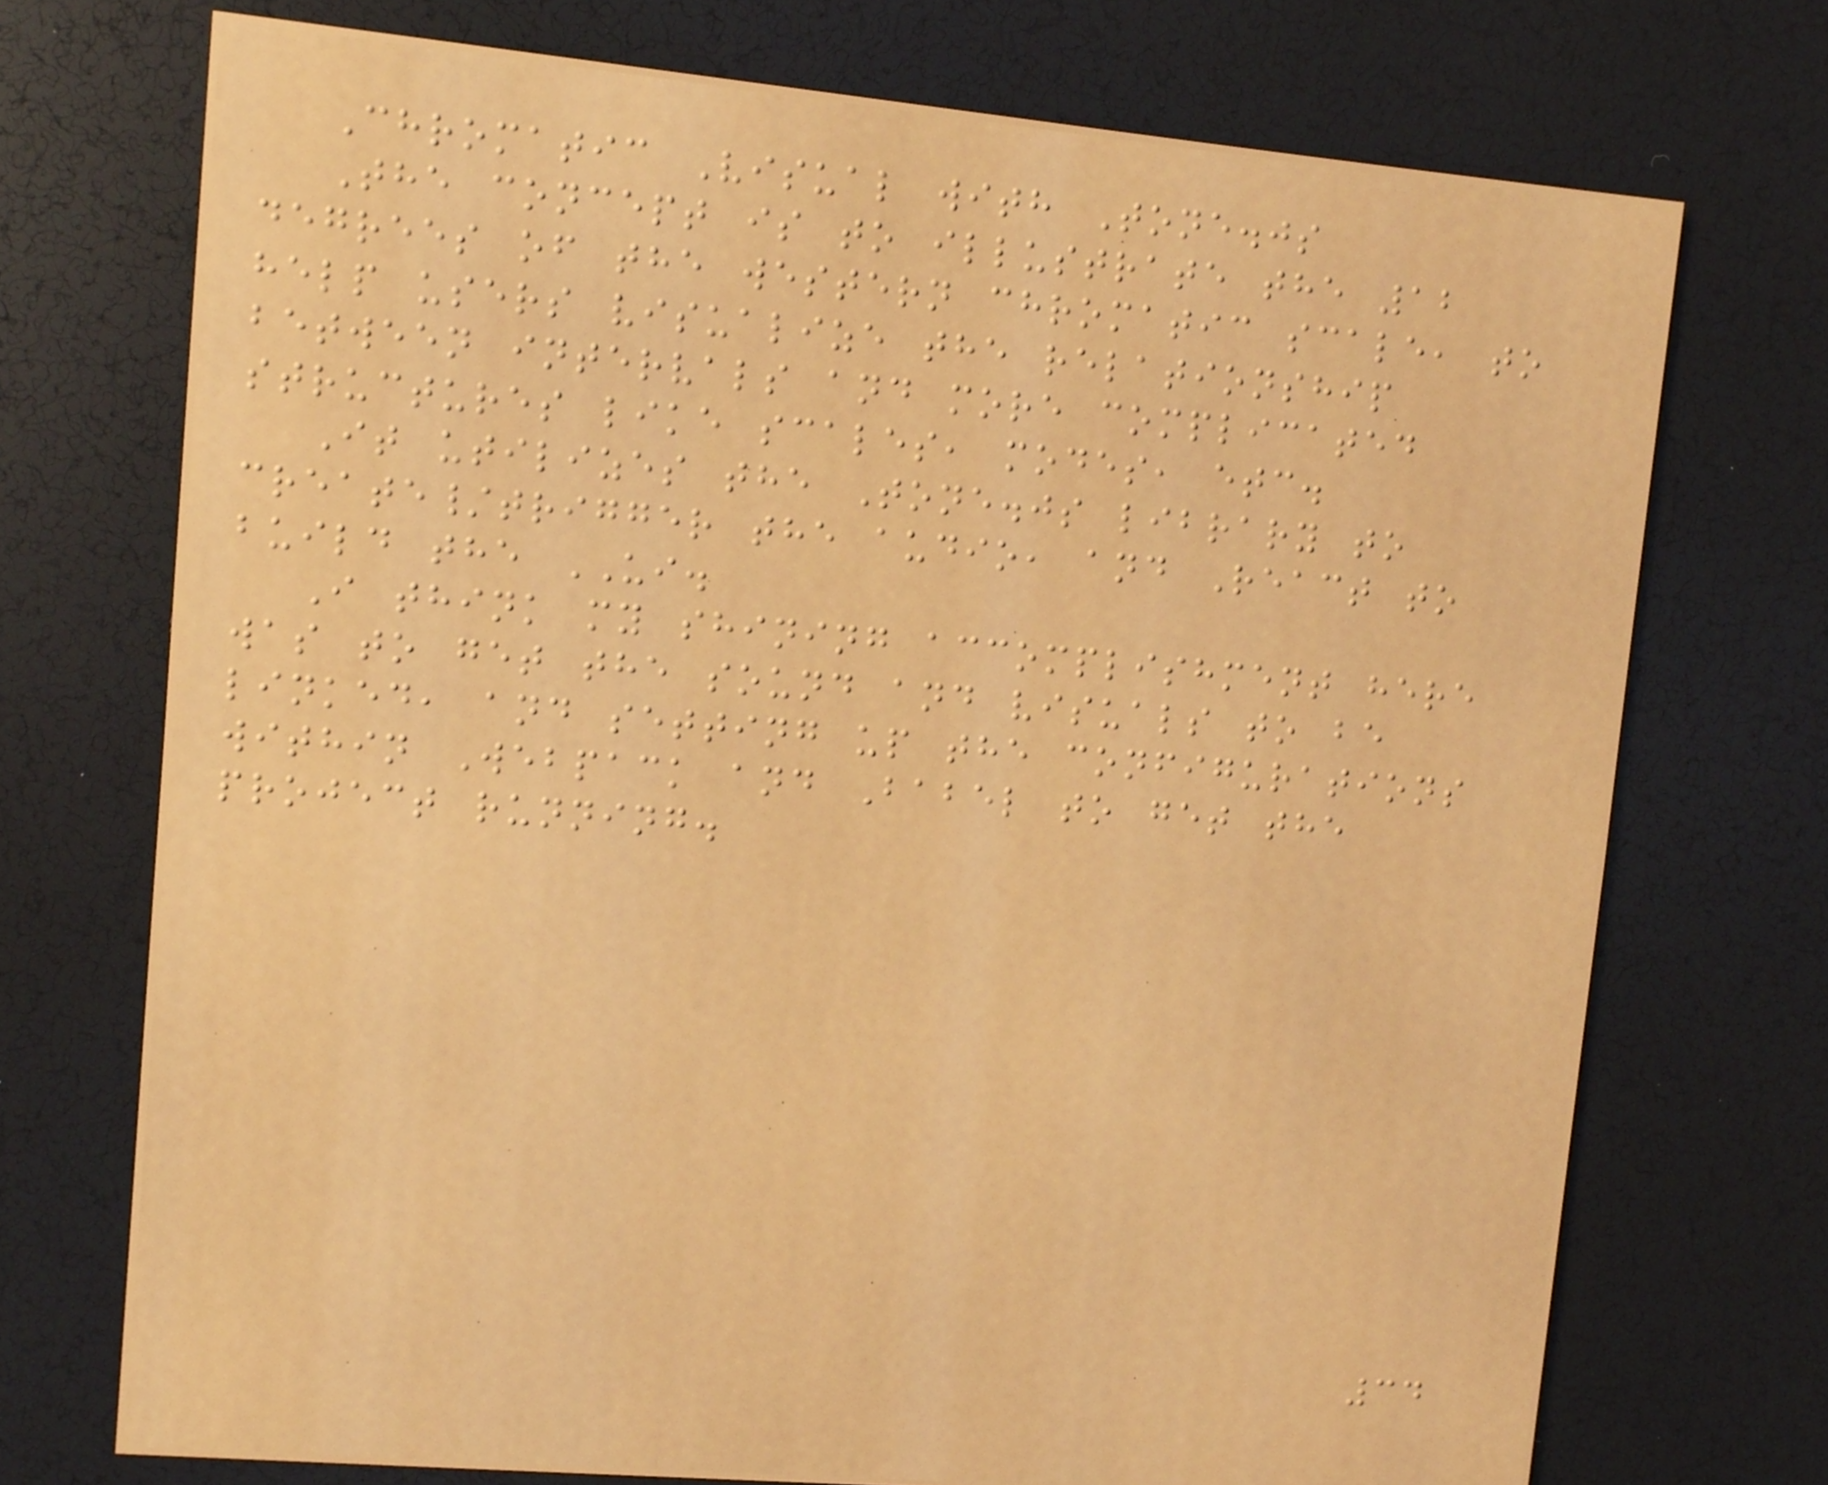Chromatic Visual with Tone.js
The concept is to illustrate the 12
degrees of the western chromatic scale, to
help users visualize the relationship
between intervals and more complicated
structures like scales, modes, etc.
It utilizes the Tone.js library to
create/trigger the audio, and React to
build the UI.
I think my shining accomplishment here
was to get the sound and visuals to be
linked, and setting up the configurations
within Webpack and Babel to get the
project running.
34
